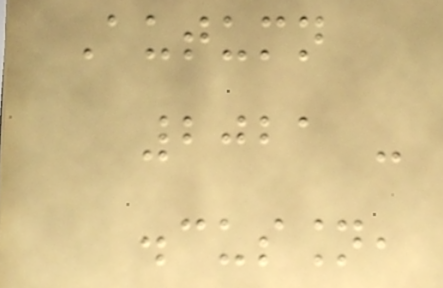Autumn
2021 -
discussion,
